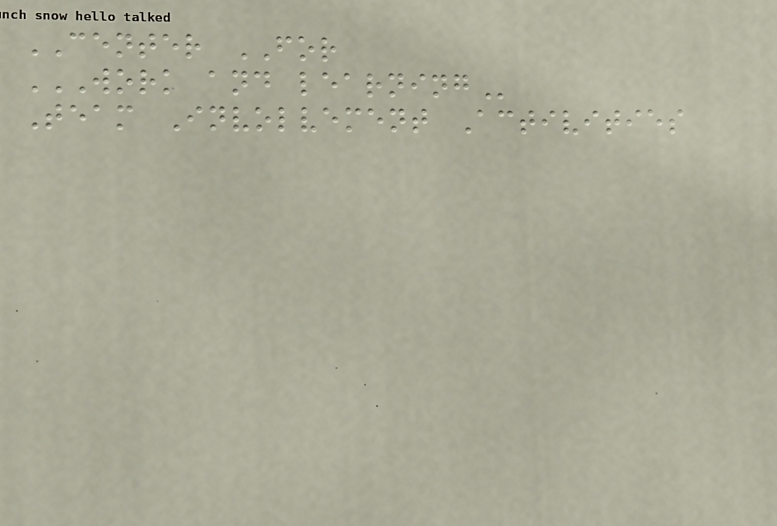CENTER FOR
WORK AND LEARNING
Team Involvement Activities
